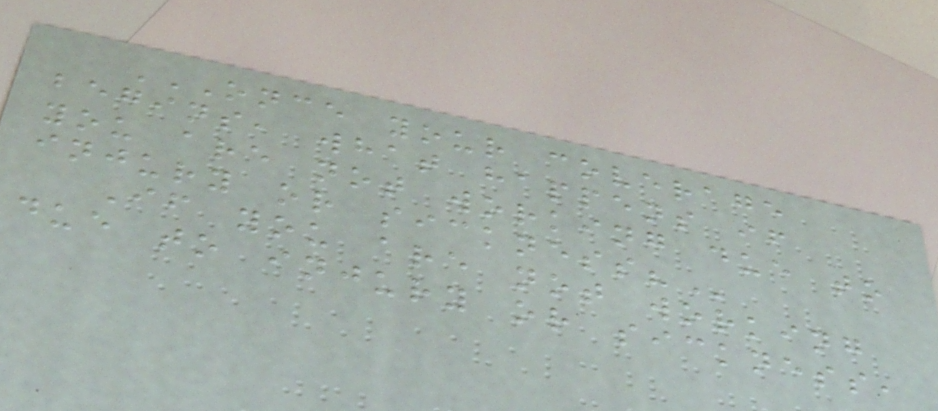ONCE YOUR COVERAGE
BEGINS, WHAT HAPPENS IF
YOU ARE NOT WORKING DUE TO
INJURY OR SICKNESS?
If you are not working
due to injury or sickness,
